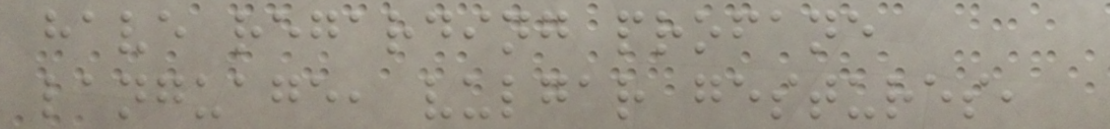have regarding profane
language, vulgar gestures,
